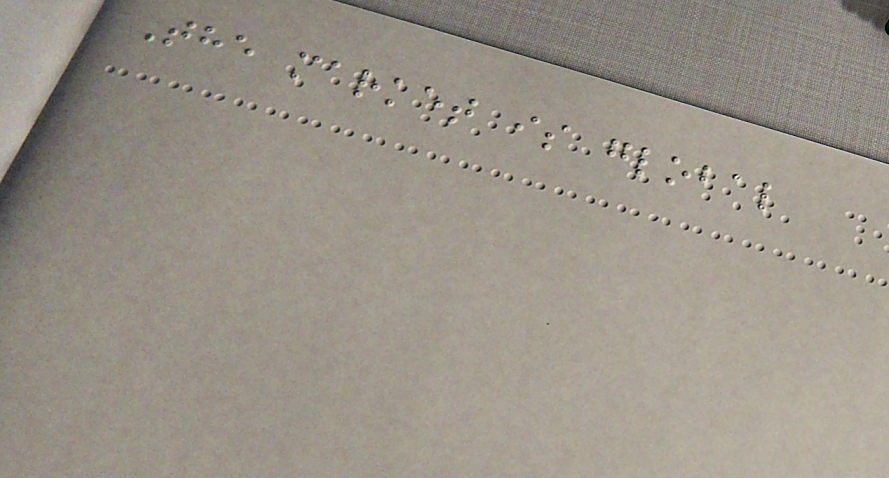The market is global
